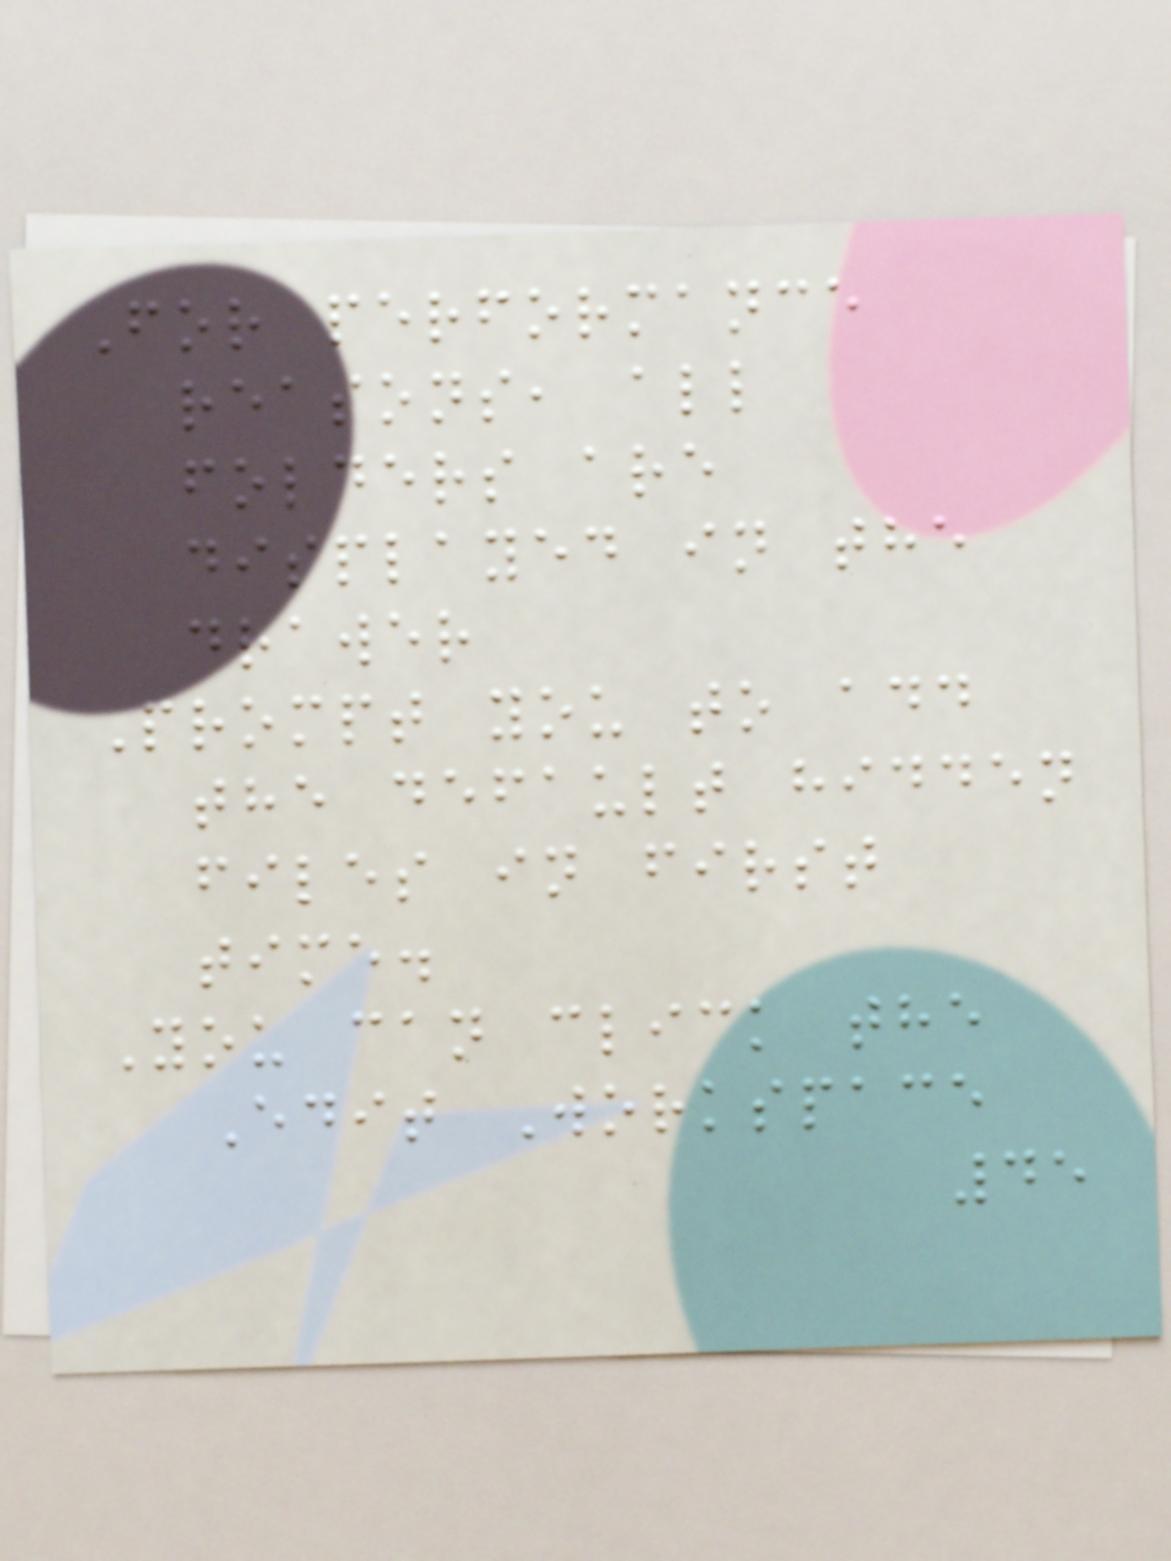For performance
reasons, all
folders are
displayed in the
drawer
Prompt you to add
the default hidden
files in first
time.
You can click the
Edit Workspace
45
